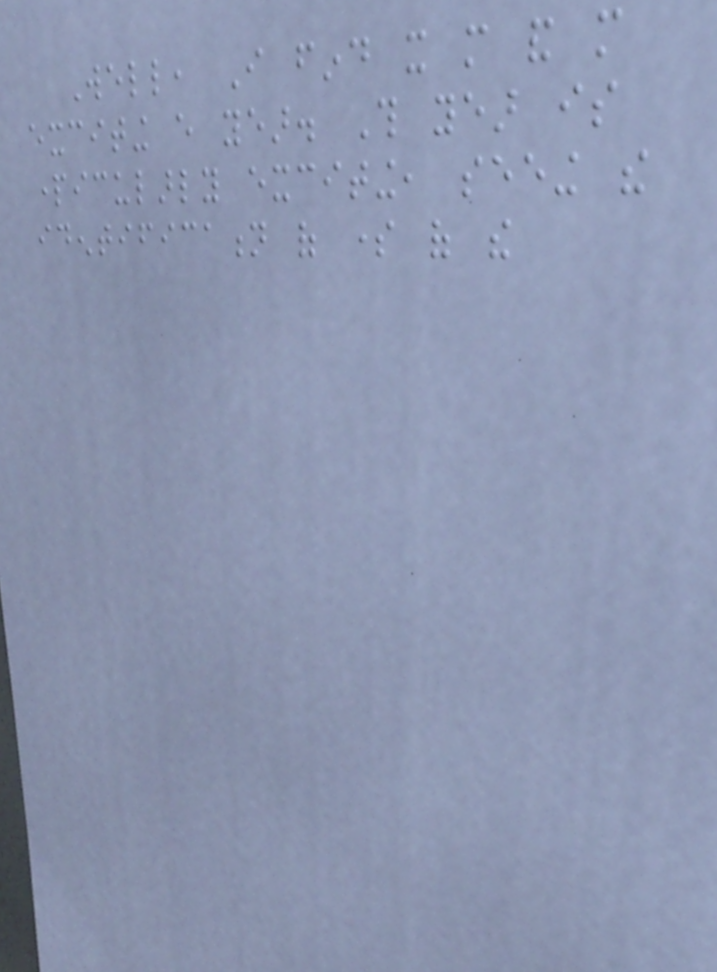Well, I find it more and more
exciting every year. This year is
particularly exciting, seeing the
identification of some of the
